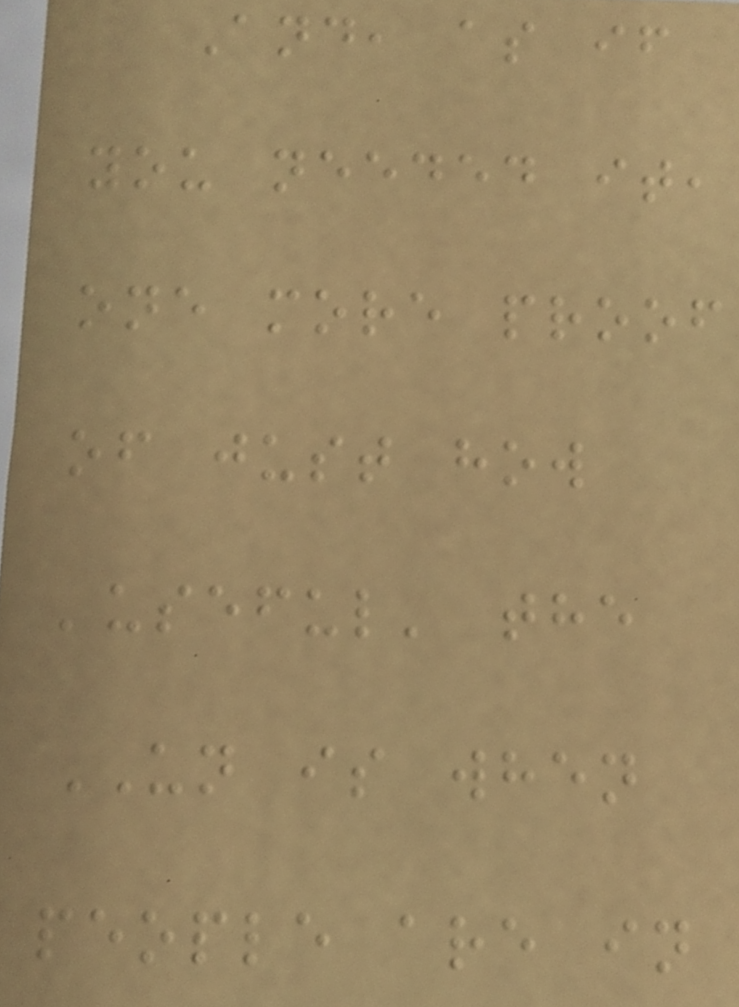And, as if
you needed it,
one more proof
of just how
'useful' the
UN is when
people are in
